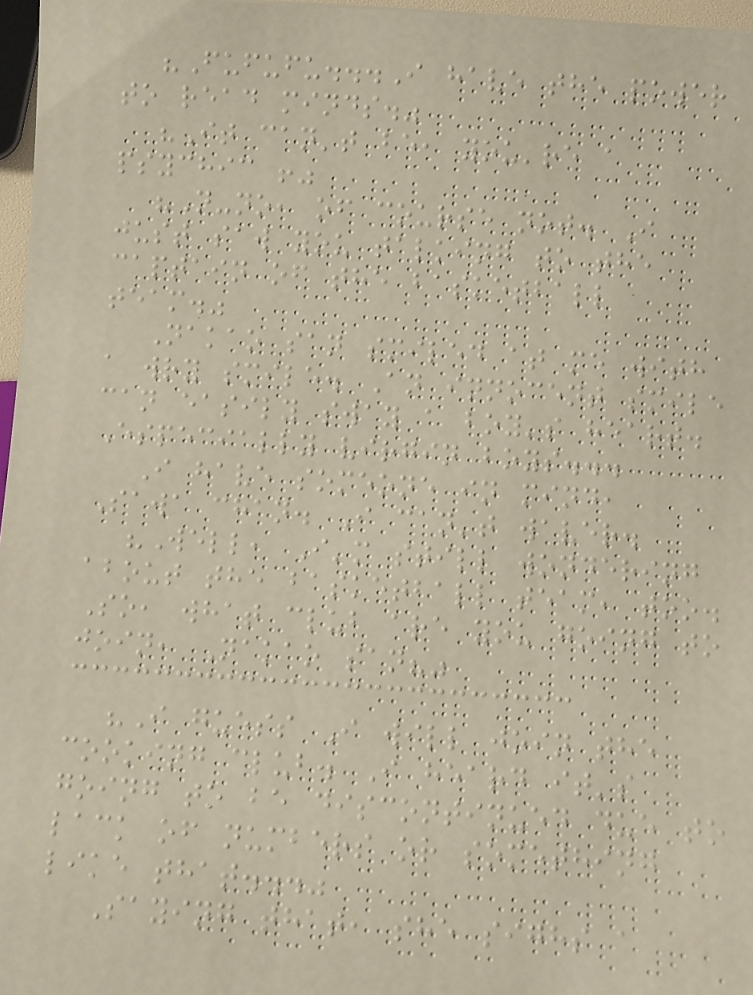"Fufufu...I have the power
to read minds."
"It can't be, you're a
psychic !"
"N-no, of course not. I
just saw you talking to the
captain of the basketball
team."
Nakao san smiled at me with
a wry smile. An innocent smile
can easily sway a boy's heart.
Especially virgin boys...
I have someone in mind,
Sawa chan. I can't waver.
"Well, I'm still wondering
about the basketball team, too.
So, what club are you going to
join, Nakao san?"
"I guess I will join the
cooking club. I heard it's
going to be discontinued due to
lack of numbers or something
like that..."
Saying that, she sighs a
